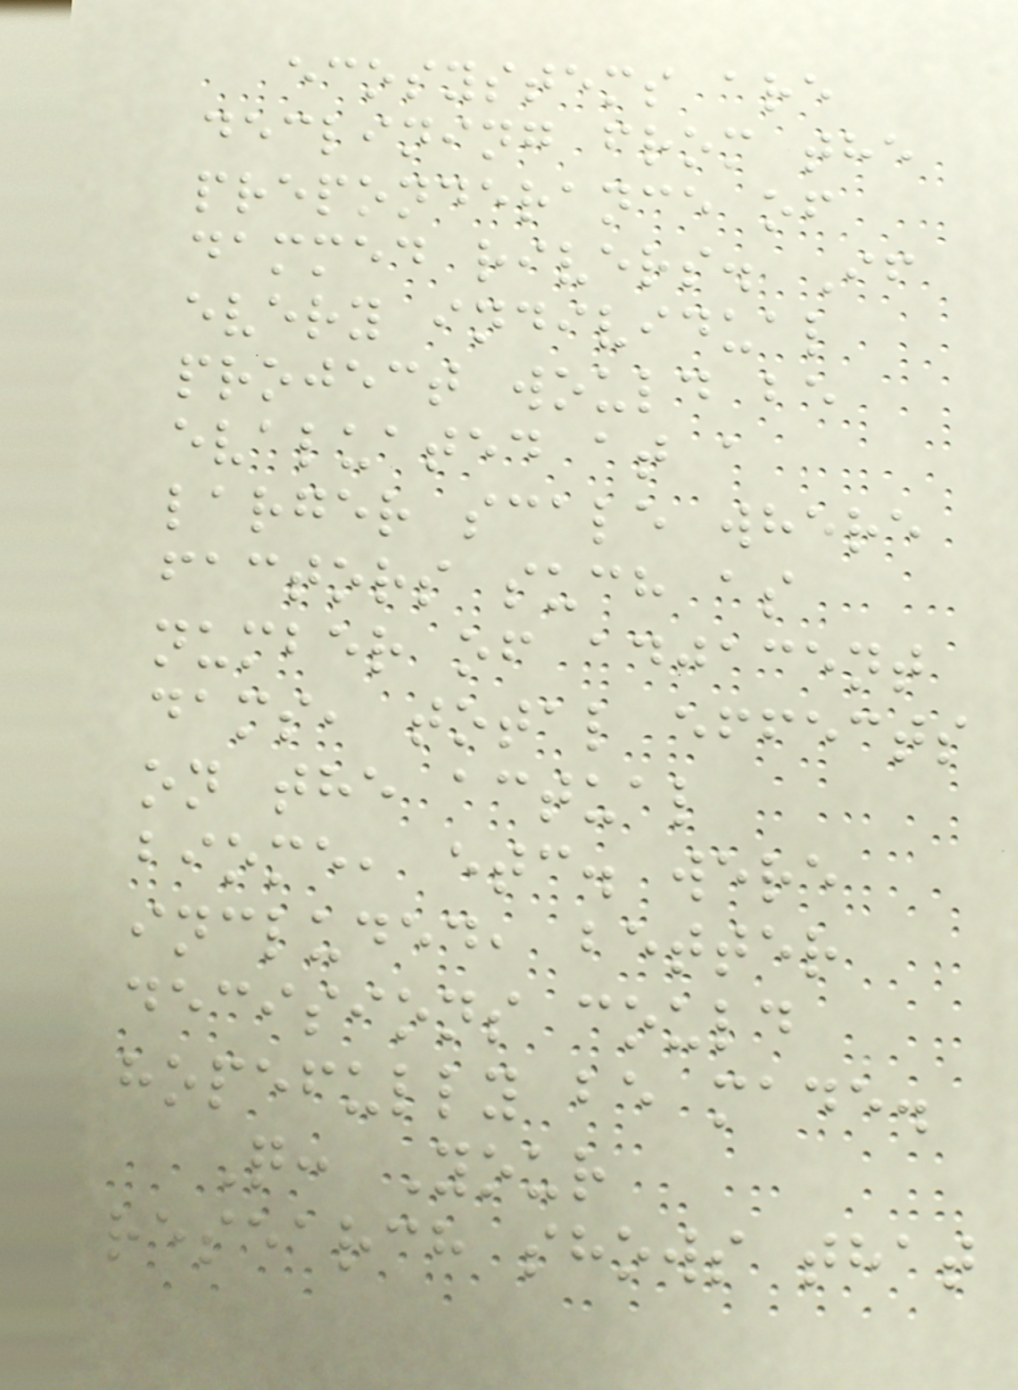ecosystems are
declining from the
preponderance of
dammed rivers. If
every individual
project would be
evaluated at a
larger scale where
factors such as
number of adjacent
dams, total effects
on the actual
biome, etc. were
included, better
decisions could
hopefully be made.
Q: Your
research shows that
